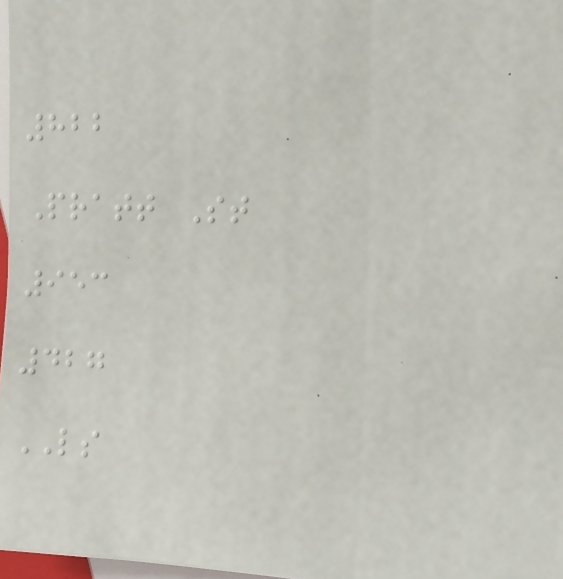822
Pratt St
953
427
LS
